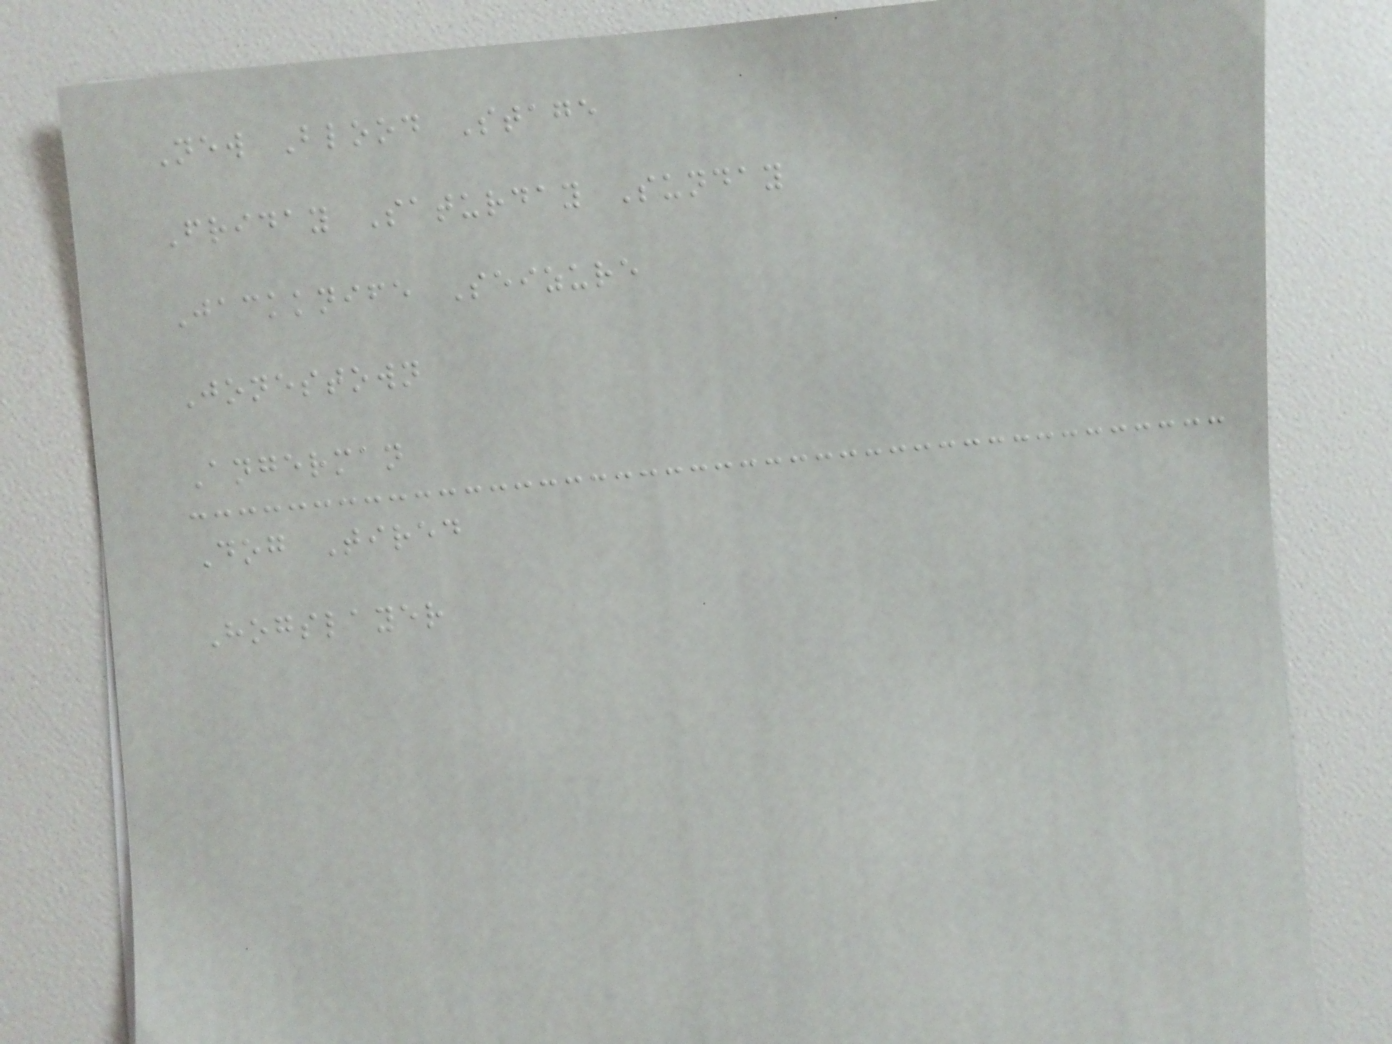New Blood Stage
Friday Saturday Sunday
Jackknife Seizure
Jonestown
Angerman
Dog Tired
Hogslayer
